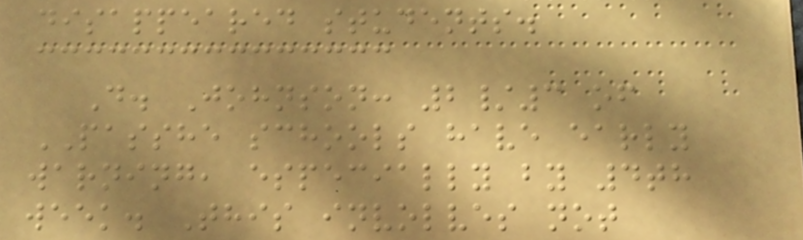disappeared students.
D. Johnson: 2/3 of
PASSHE schools have early
warning, especially by 4th
week. This involves not
